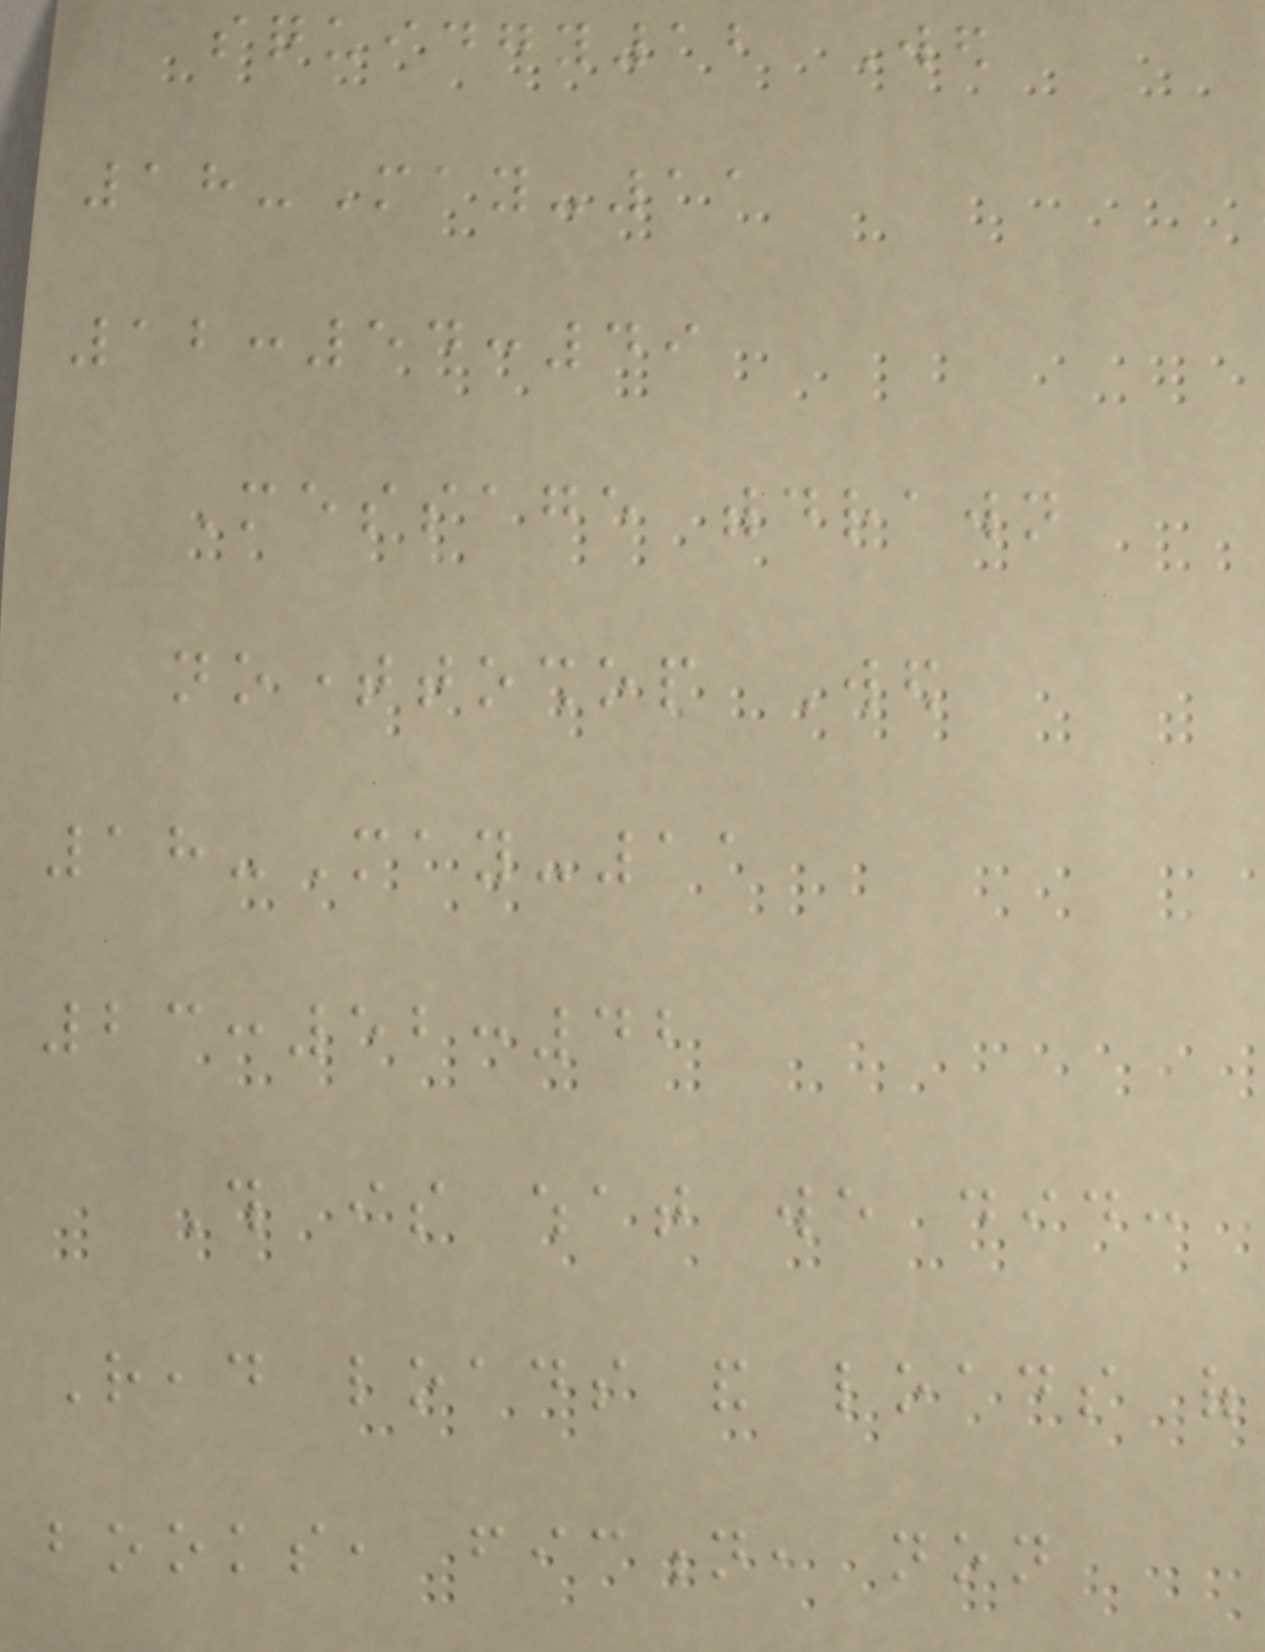squidgy12 Wed
18-May-11
12:54:49
Message withdrawn
notimetoshop Wed
18-May-11
23:52:42
This is what we did:
Read loads and loads of
books, fiction, non
